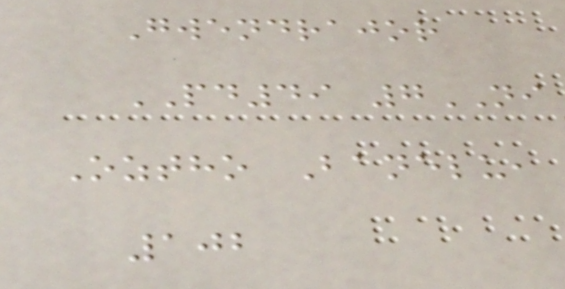Gwendrajor
PD49 7NI
Oztho Banelu,
102
